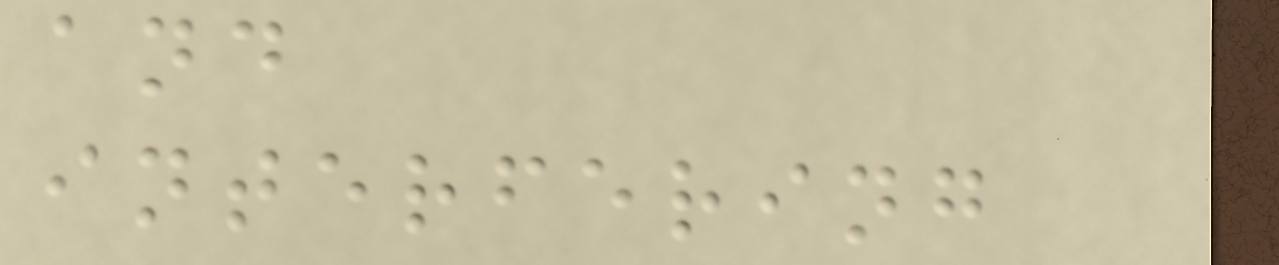and
interfering
